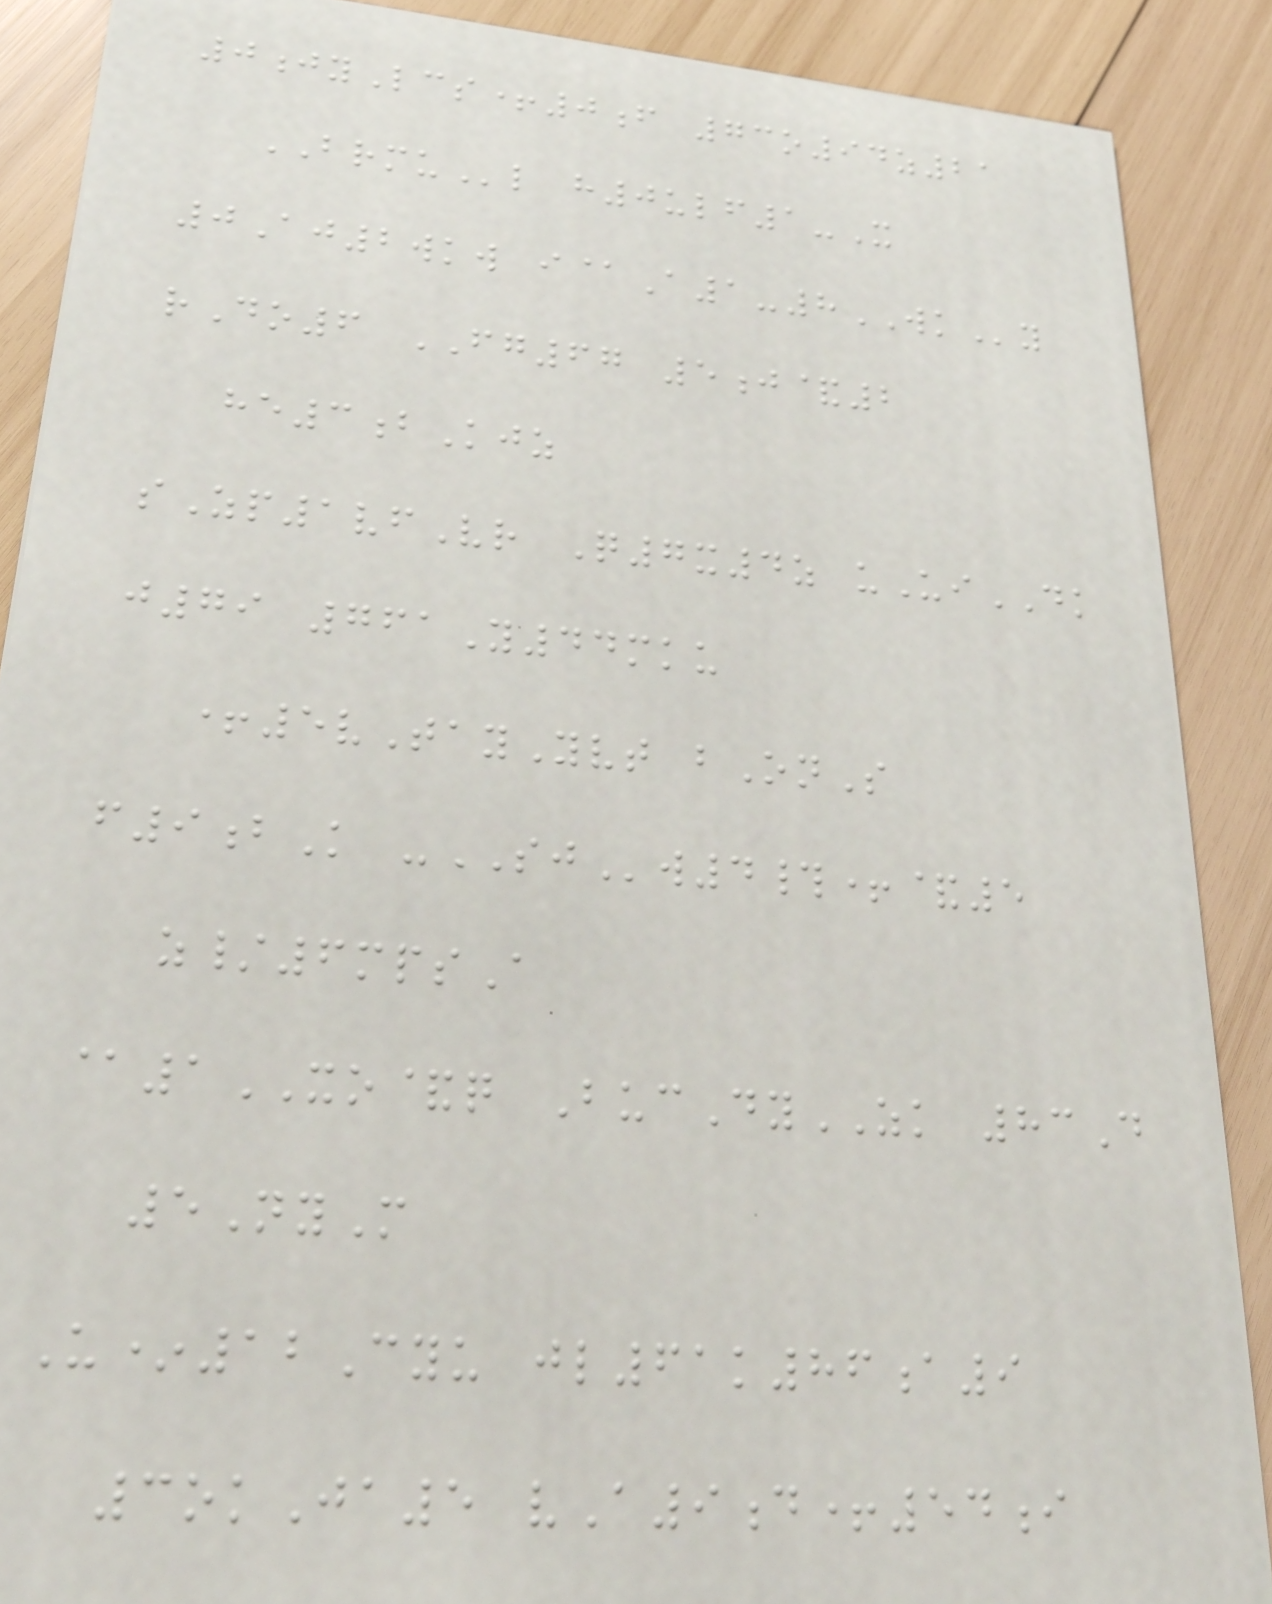0jyLcs+0f 73o94z21
BRMUl h0ulf1-X
0Aj2wkw i@A1-8WKy
rDo6 FG67 5j&2
he3bKjz
sZp1vfVr Q7x4z uUiDK
j79 761Y44mku
+5vTayYvt bOnS
f9bK -SJw4#+&5
z/6mpsA
@1XO&q BucDyZK 83D
5NyM
U*12Cyu jl61k86a9
3okJa5 vA9d+54i
